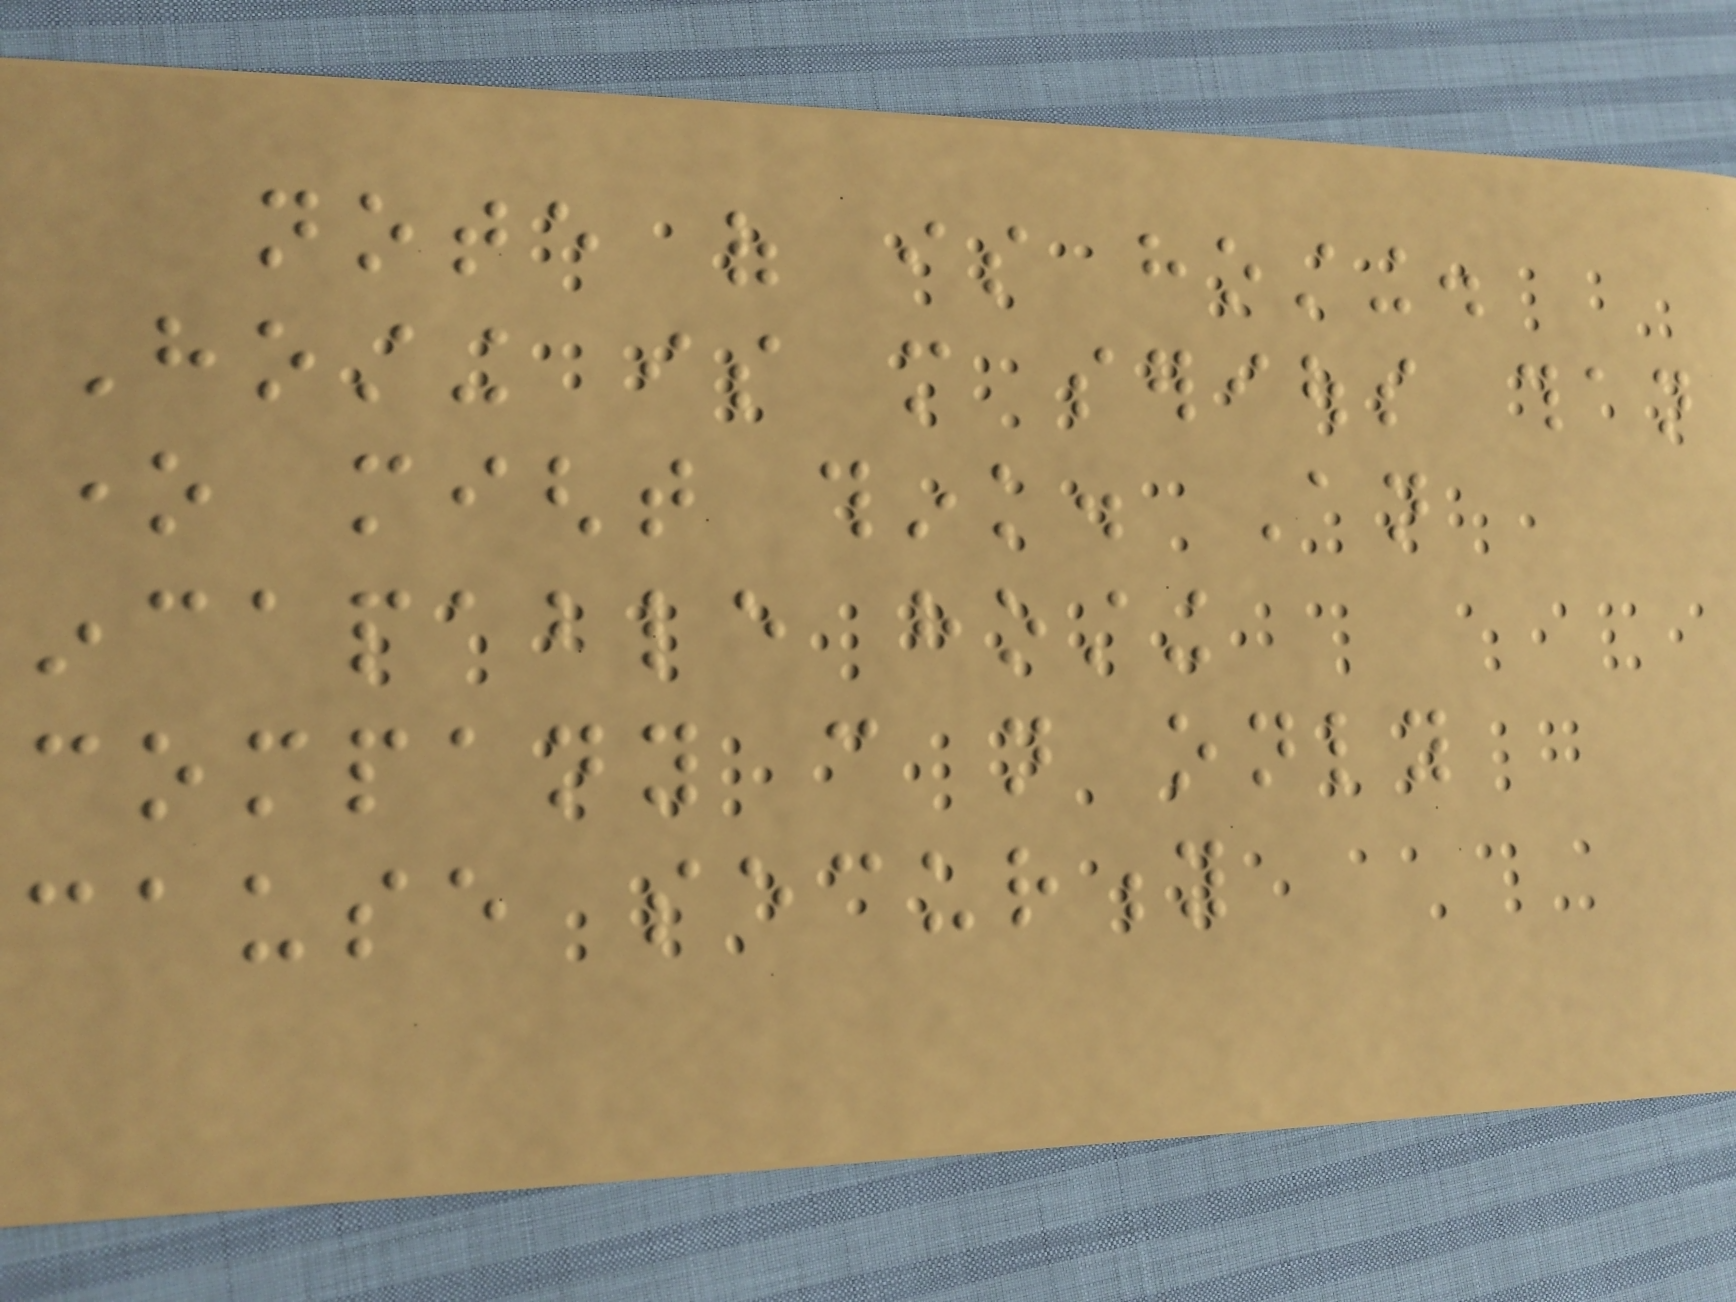note of is hosting.
Hosting is more serious than
one might think. An
incapable hosting
company can not only
cause security
